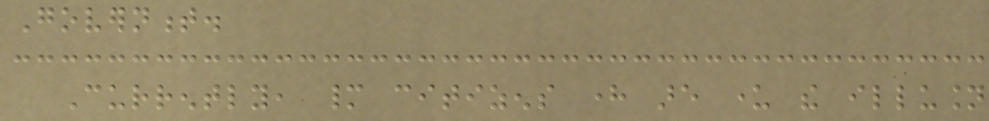Government.
Currently, many citizens here are under the illusion
